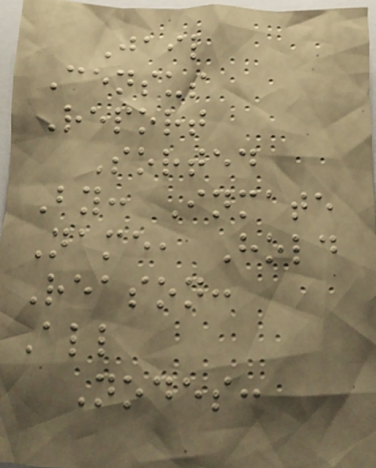Jail
Census
Report
Sorted
By: Inmate
Name, Hold
Reason:
All
Nodes:
